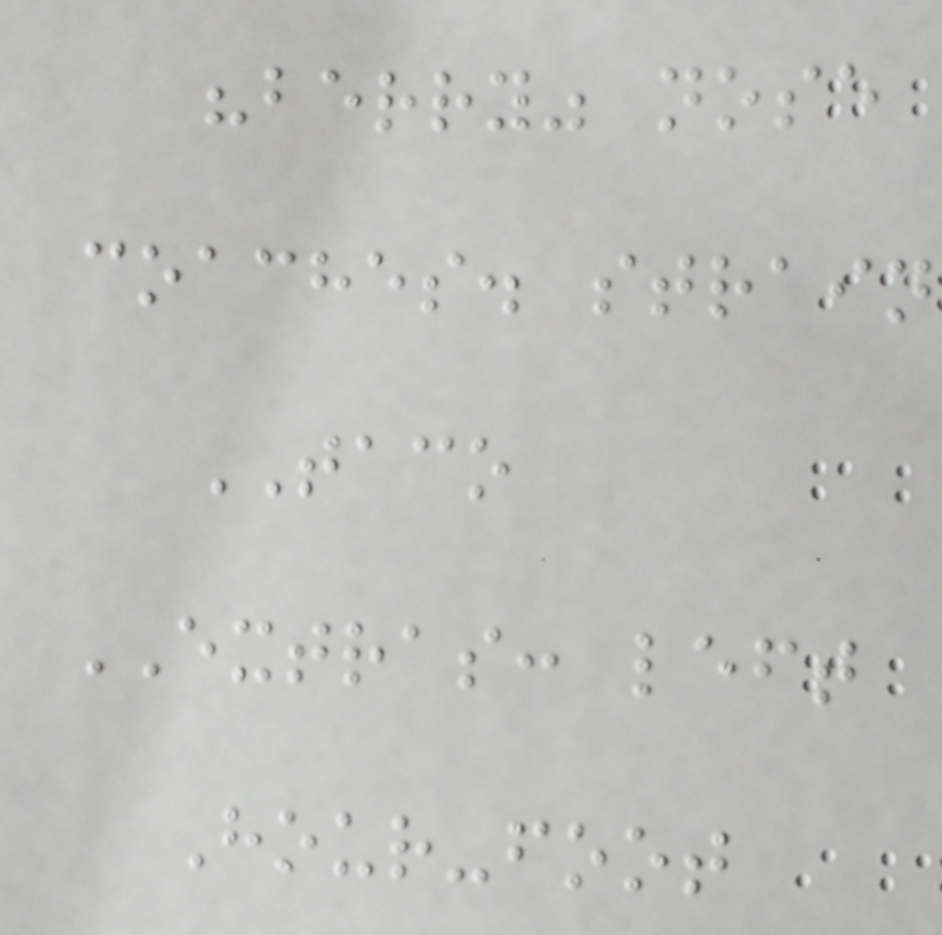"berry" nose
coaches. strain
TACO
EXTRAS: left
Hour-foot
